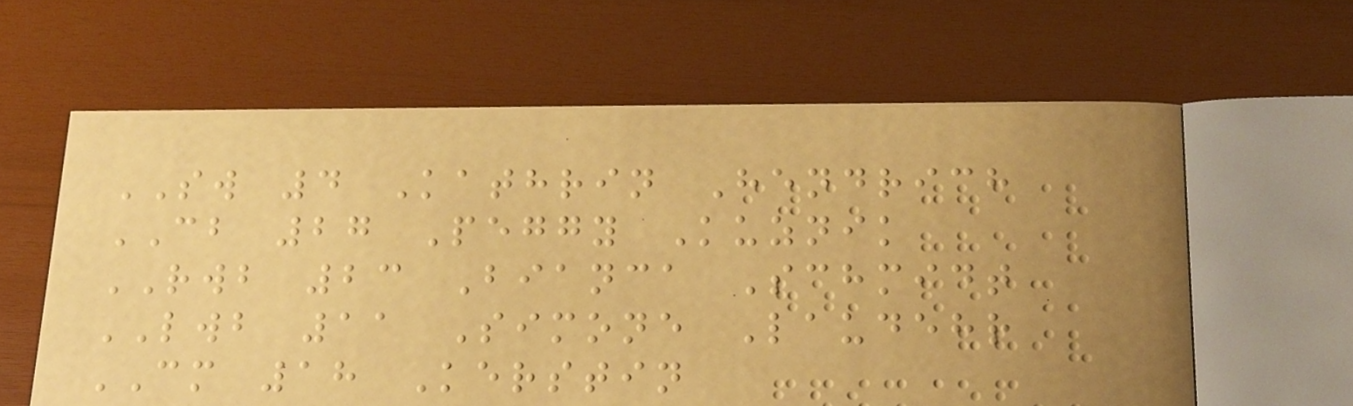SW 4 Kathrin Hendrich
CB 27 Peggy Kuznik
RWB 23 Bianca Schmidt
LWB 11 Simone Laudehr
CM 18 Kerstin
